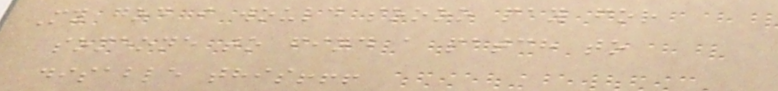My god i would soooo pay for
someone to find a patch to
disable this!!!
